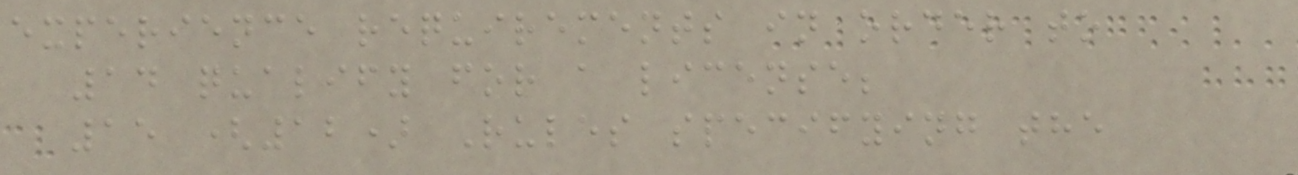experience requirements in order to
14 qualify for a license;
15 (12) Rules specifying the
